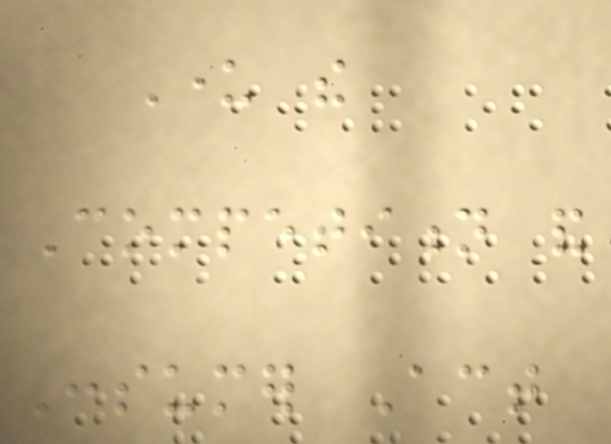Under the
Competition and
Consumer Act
